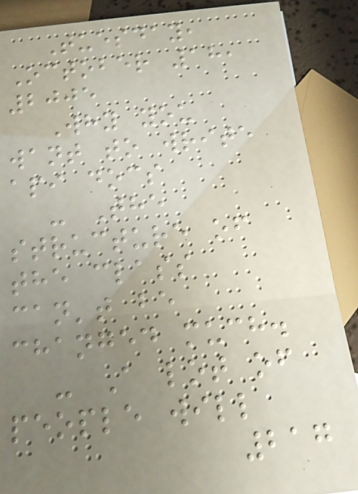Tuesday,
October 18,
2005
Why you
want to write
api docs
- The
structure of
the class
can't be
changed much.
- A lot of
people will
217
